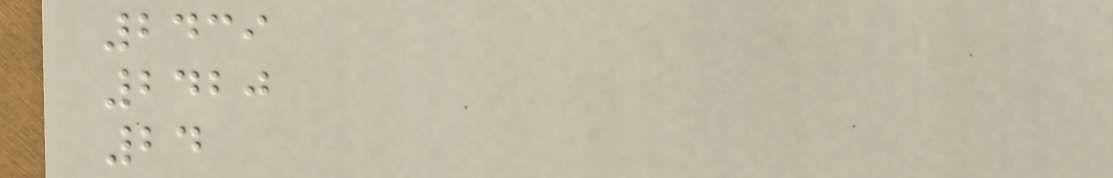2439
2420
24
